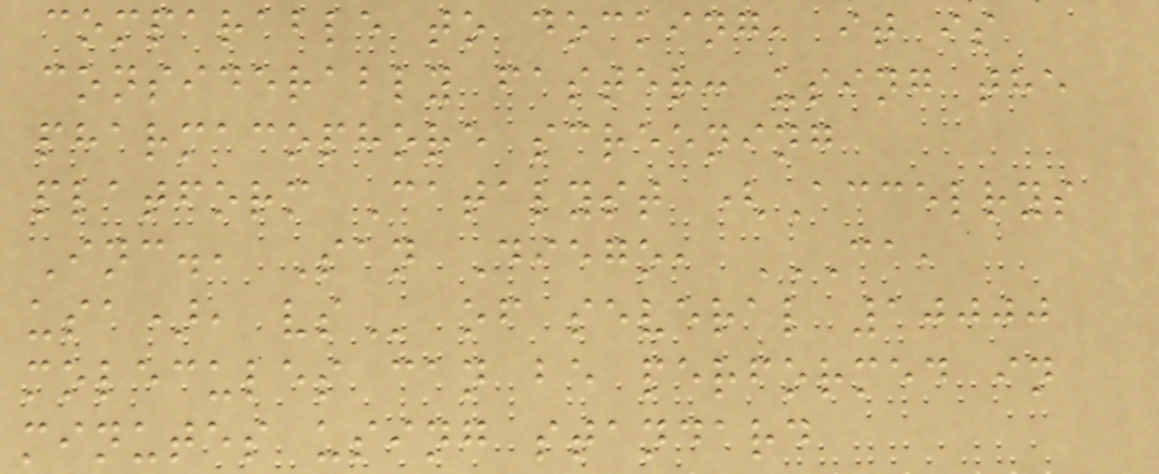comparable to docking, it is
considerably faster: using the
pharmacophore screening
platform Catalyst (Accelrys
Inc., San Diego, CA,
USA), VS of several 10000
molecules can be performed in
minutes using standard
